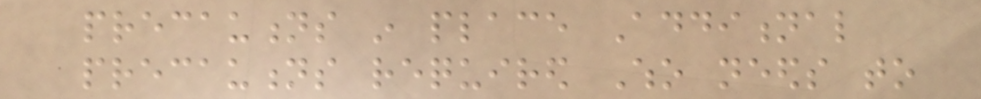precautions in place Additional
precautions required Who needs to
